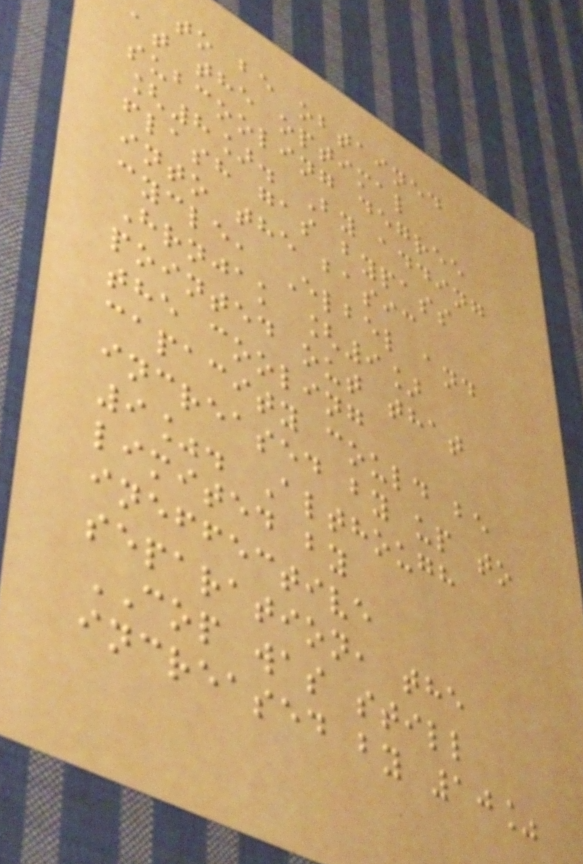to be obtained
at the optimal
subcooling degree
[8]. By adding
flash gas bypass
into the basic
cycle, Elbel and
Hrnjak [9]
pointed out that
the cooling
capacity could be
increased by up to
9%. Although
limited by
ineffective
separation, the
COP was still
increased by 10%
